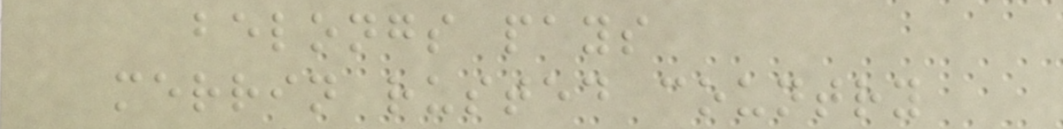belongs pays
merrin rusted country
